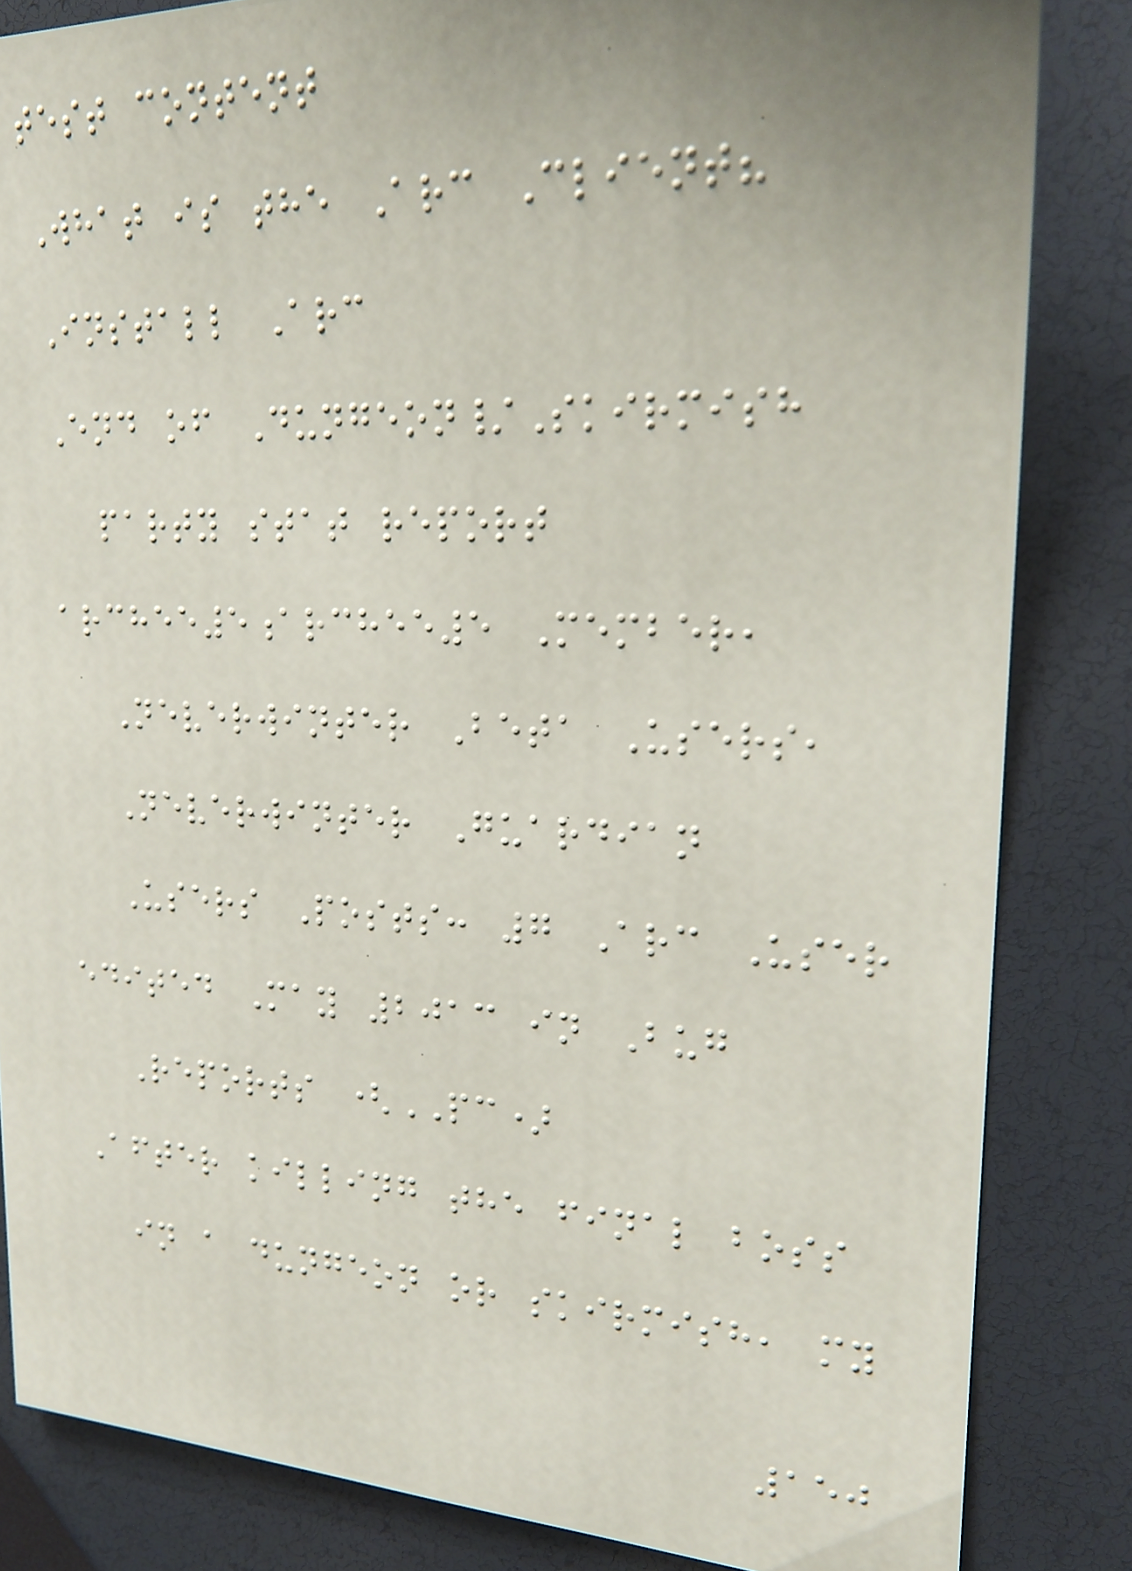test content
What is the Arc Client?
Install Arc
End of Dungeon/Skirmish
party stat report
archee5archee5 Member,
Neverwinter Beta Users,
Neverwinter Guardian
Users Posts: 7 Arc User
edited May 2013 in Bug
Reports (PC)
After killing the final boss
in a dungeon or skirmish, my
150
